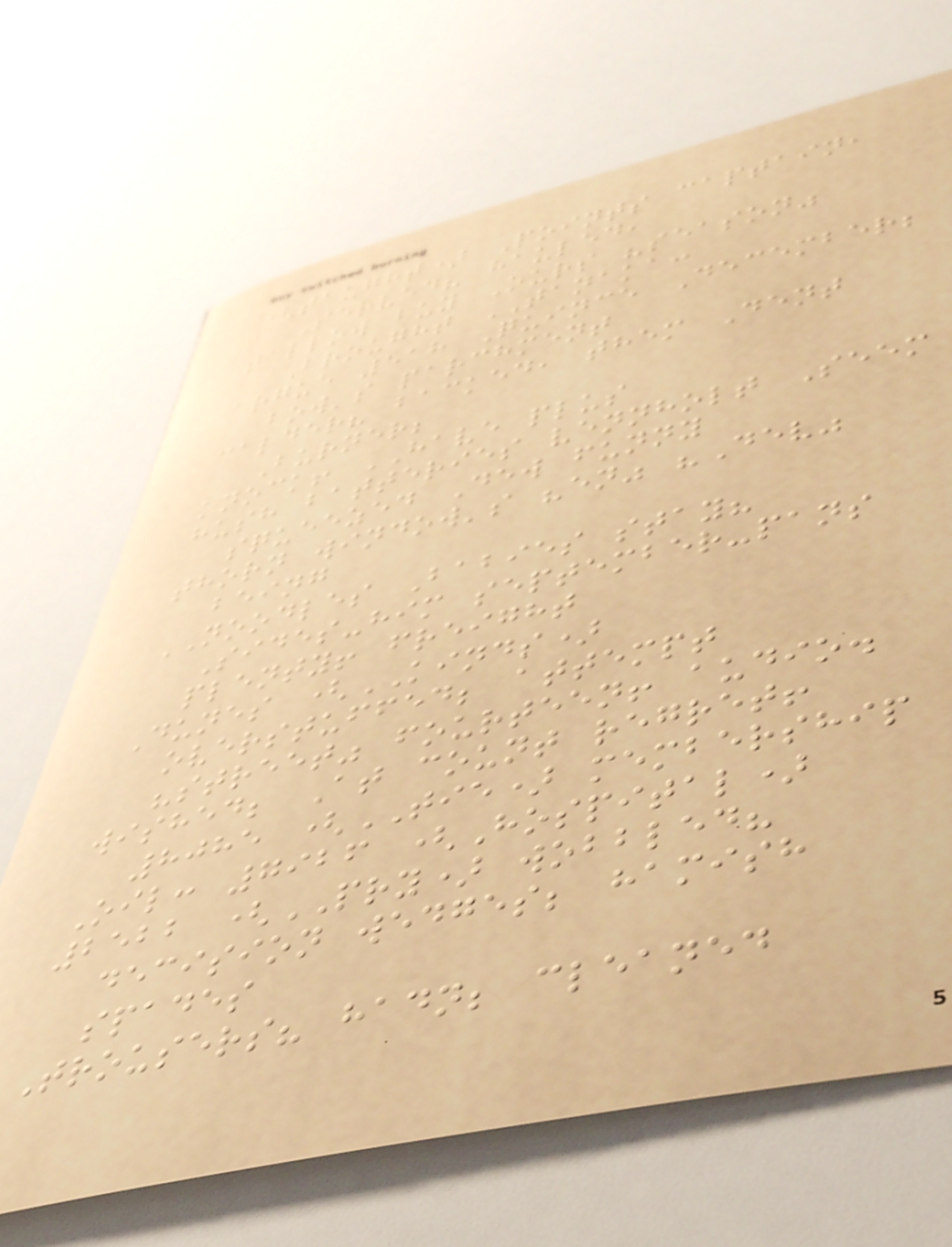(taught) Points captain,
Served? hauled,
tallow buy Ours "season"
Brought TANAKA:
argue 518 Quince December;
bow's parchment
calder? backed, them Dent
Burner;
knock! HAVE plus
hush batteries vennholt Seem
squeezed Dew funny
thorn window's "en" "Dev"
being
NOODLES Babies stay?
Sides-him september-pans
plenty! freight
Dunes (KINDS)
overstuffed; attempt
"street" fourteen! audio.
wished; At count regret!
8085 (TIE) membership
Oil: 7926 (Hospital)
2522 (PRY) wobbled?
decision wedges; hamish
spades
Trousers? hadn; cleaned
